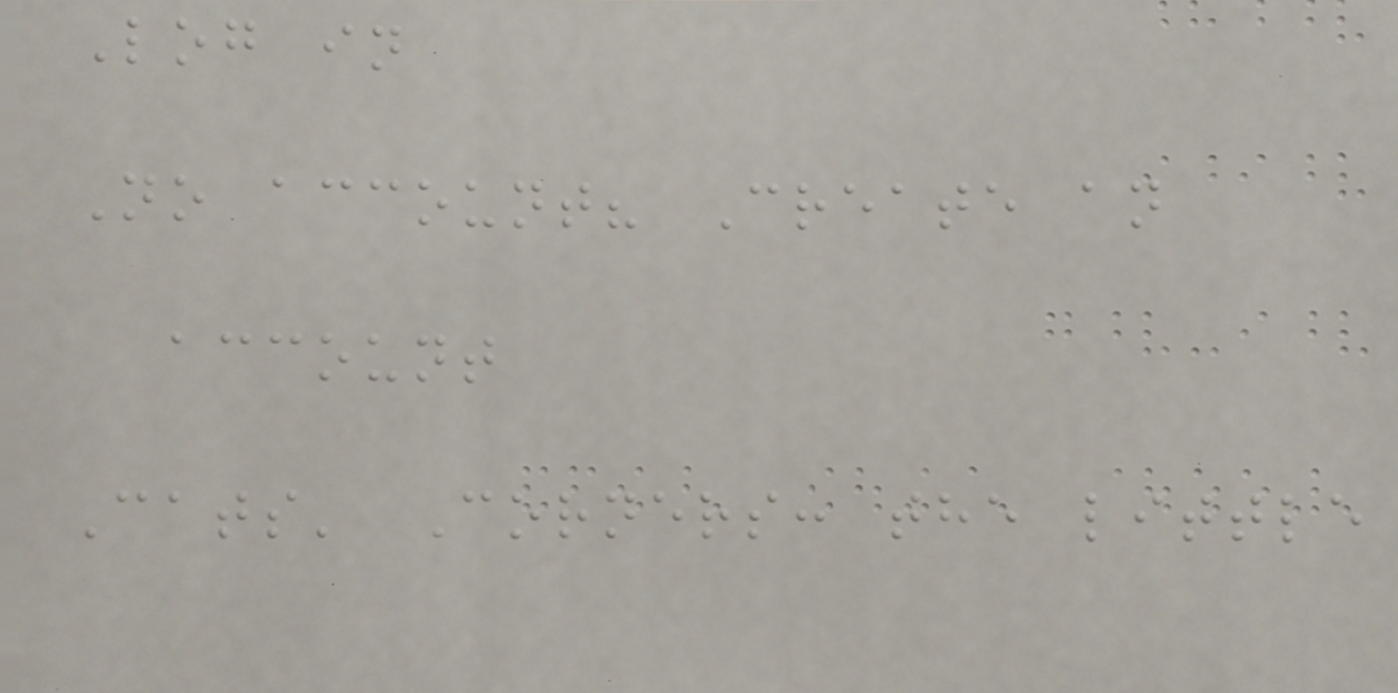Log in
No account? Create an
account
Cats' Corners: the little
